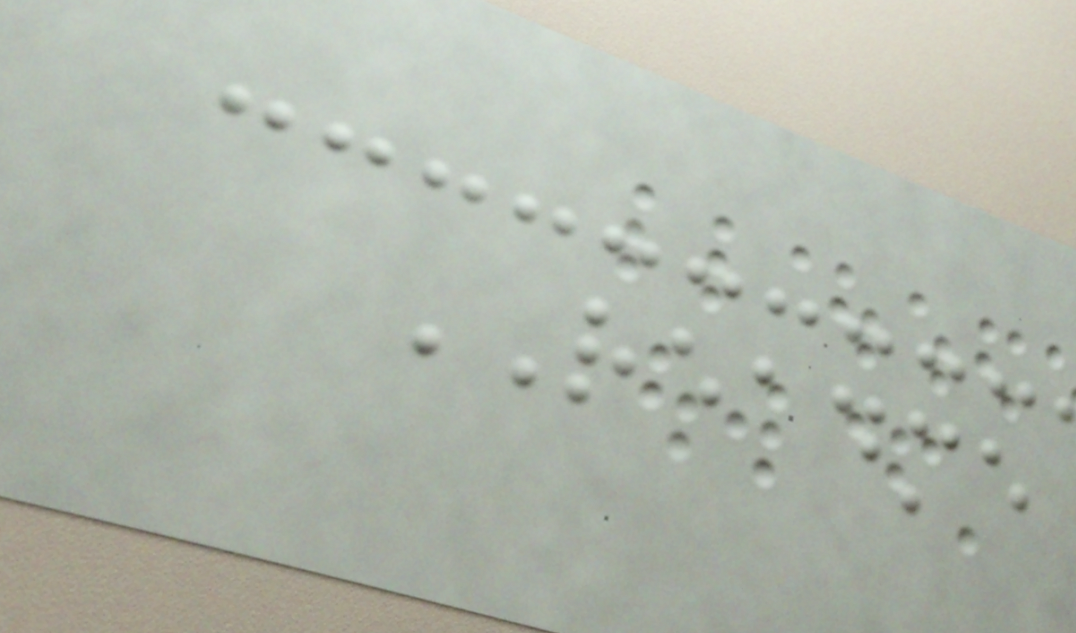README
